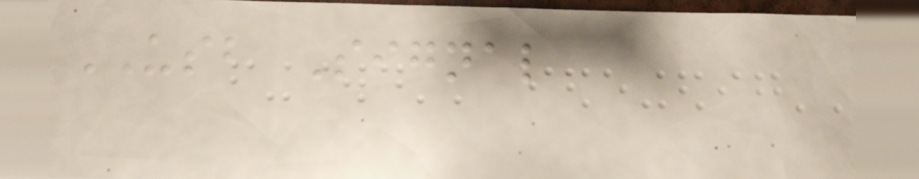USB Signal
